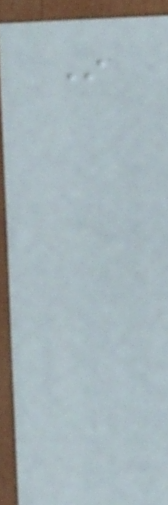In
